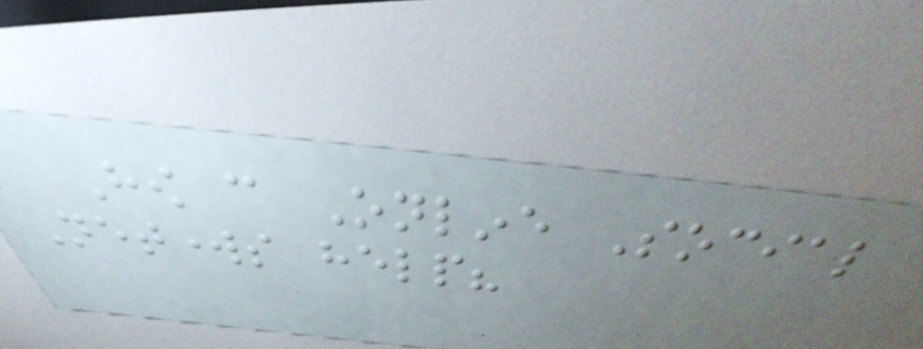How can Online Social
Networks help?
